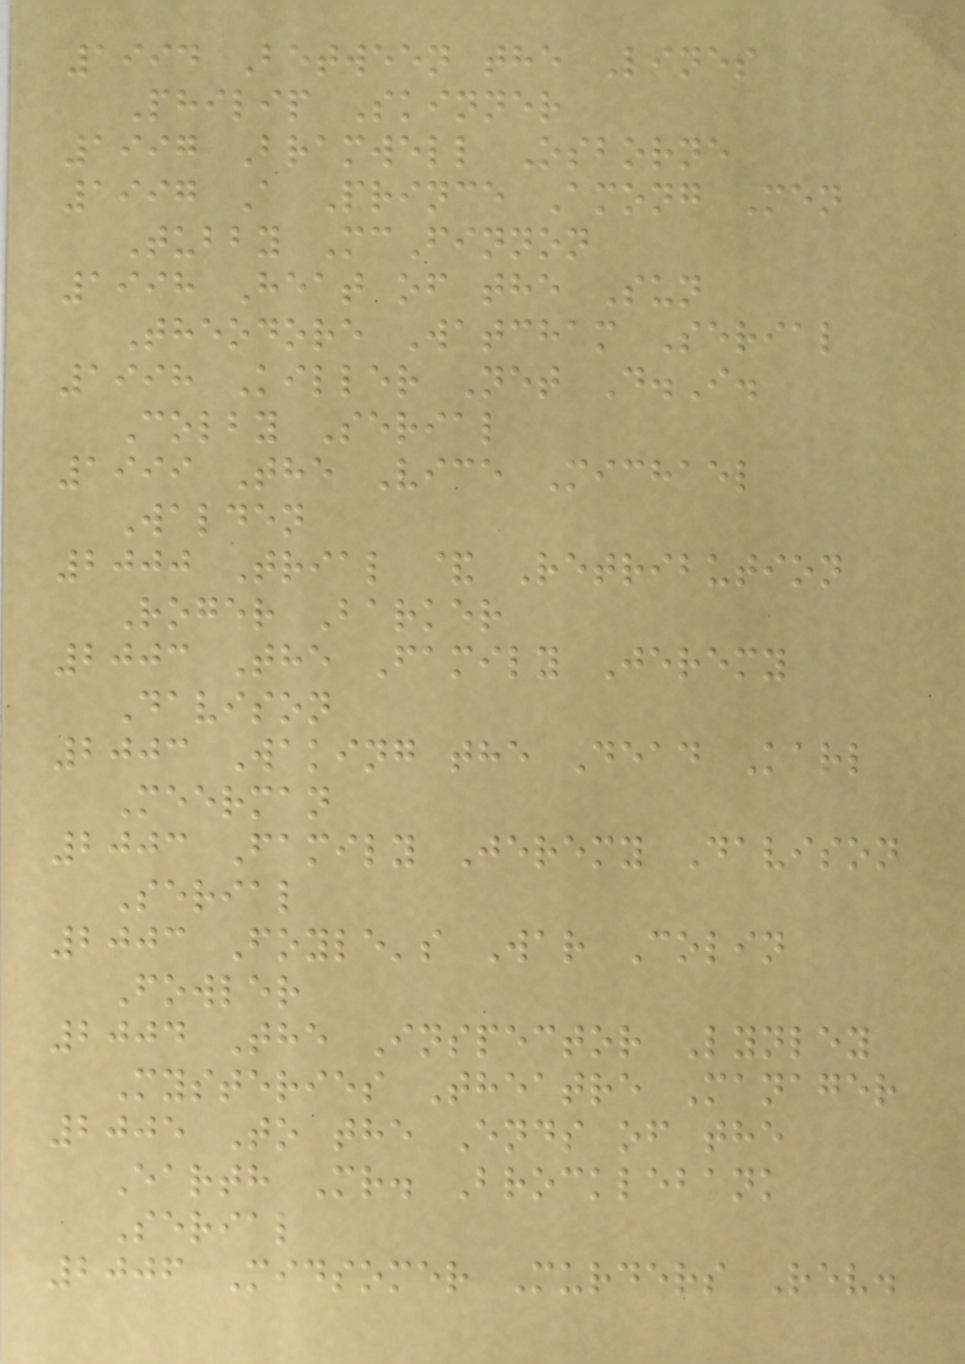1994 Between the Lines
Philip Skinner
1997 Bramwell Osborne
1997 A Prince Among Men
Tubby McFinnon
1998 Heat of the Sun
Theodore Watcham Serial
1998 Killer Net D.I.
Colby Serial
1999 The Vice Michael
Walden
2000 Trial & Retribution
Roger Barker
2003 The Family Jeremy
Davison
2003 Waking the Dead Karl
Meerman
2003 Family Jeremy Davison
Serial
2003 Foyle's War Colin
Fowler
2004 The Inspector Lynley
Mysteries Theatre Manager
2005 To the Ends of the
Earth Mr. Brocklebank
Serial
2006 Midsomer Murders Rev.
